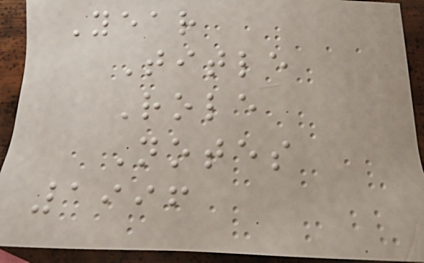Year
Title
Role
Notes
1996
